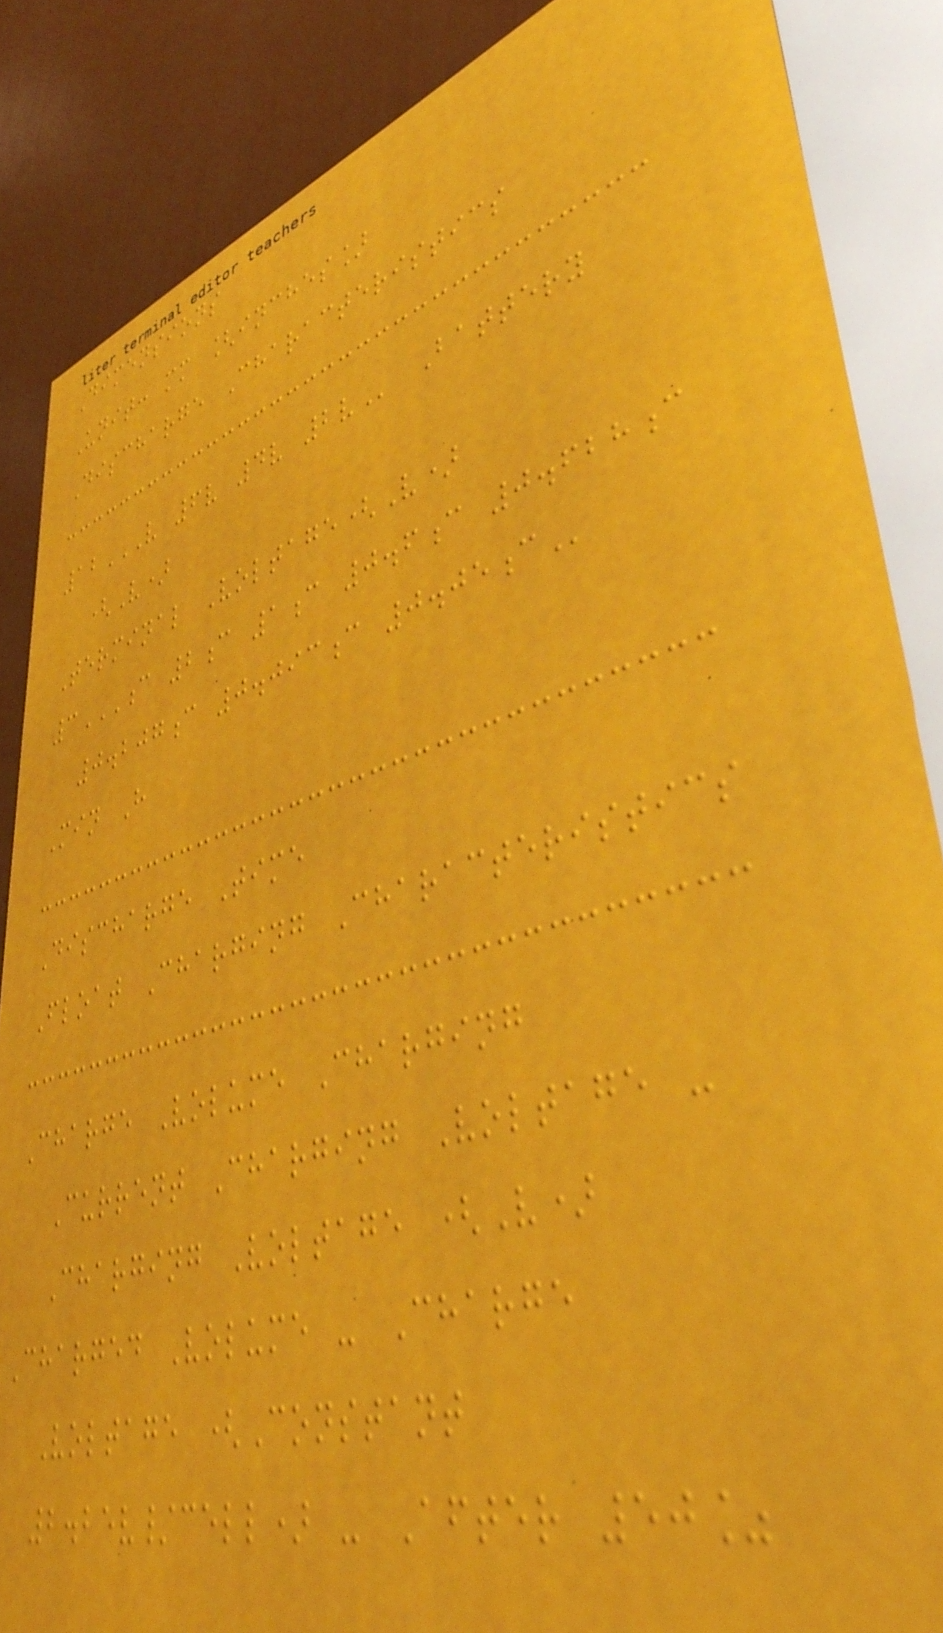Dimensions
Unit: mm [inches]
Discharge Characteristics
12V 6V 4V 2V Battery
(V)
Terminal Voltage(V)
3C 2C 1C 0.6C 0.628C
0.207C 0.093C 0.05C
Min H
Discharge Time
Float Charging Characteristics
Charge Volume Charging
Current Charging Voltage -
Charging Voltage (V)
Charged Volume - Charge
Voltage (Constant
2.25v/cell) - After 50%
